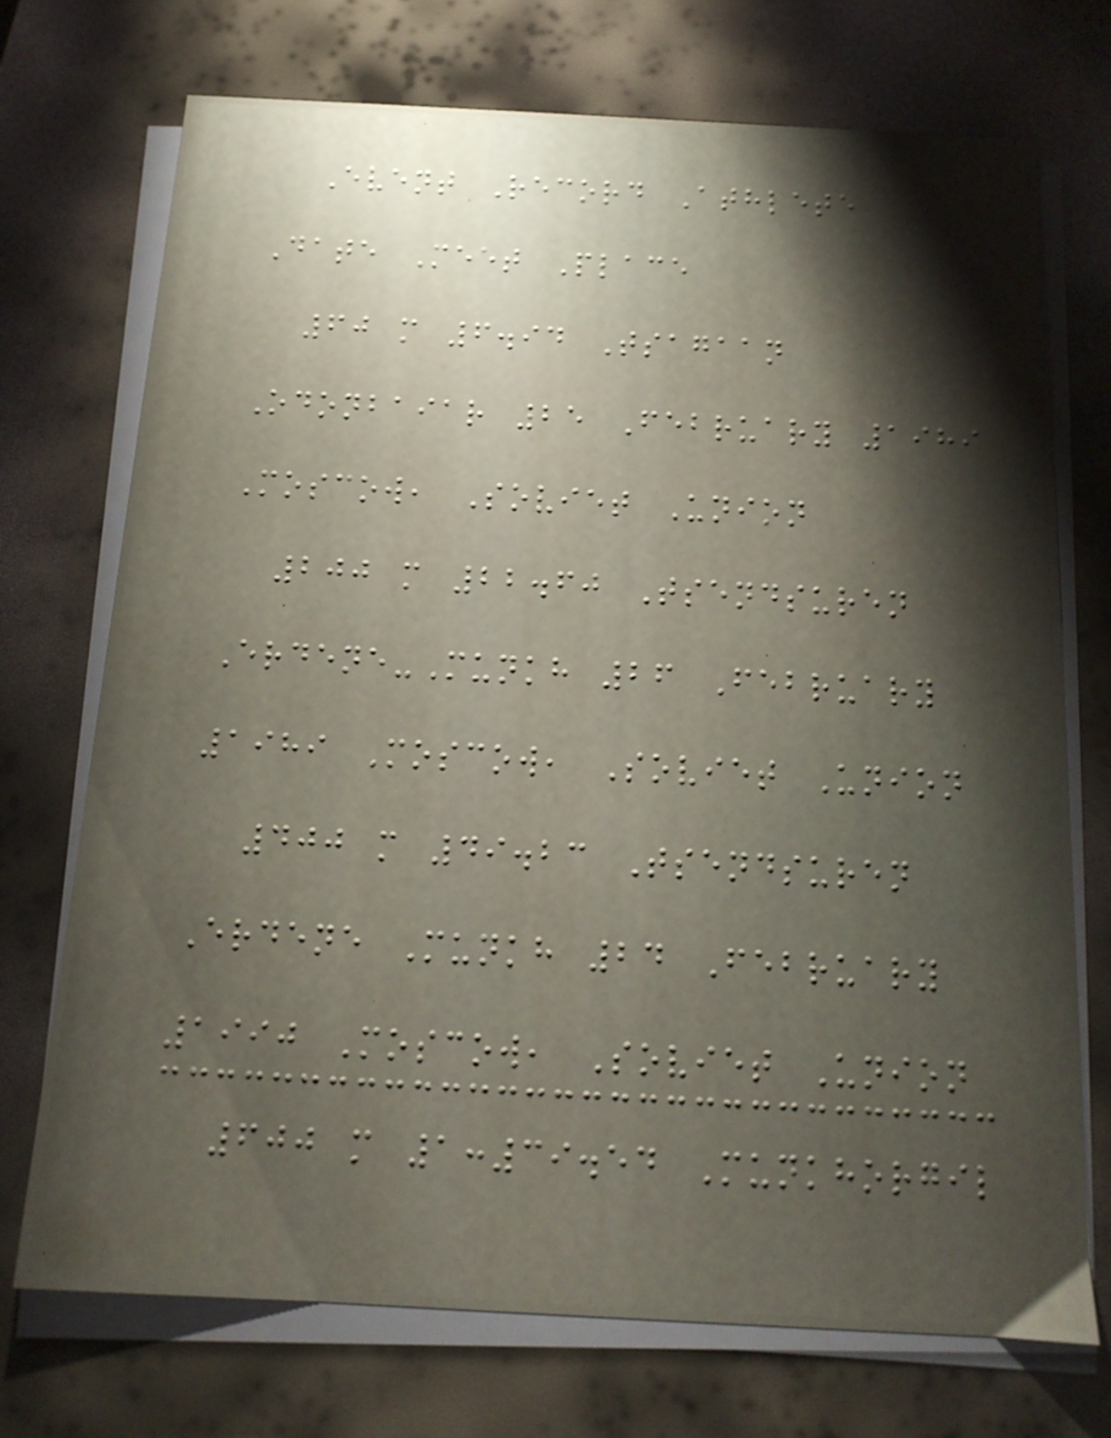Event Record Athlete
Date Meet Place
60 m 6.94 Tsagaan
Odonbaiar 25 February 1989
Moscow, Soviet Union
200 m 22.60 Tsendsuren
Erdene-Munkh 26 February
1989 Moscow, Soviet Union
400 m 49.23 Tsendsuren
Erdene Munkh 24 February
1990 Moscow, Soviet Union
600 m 1:39.54 Munkhorgil
